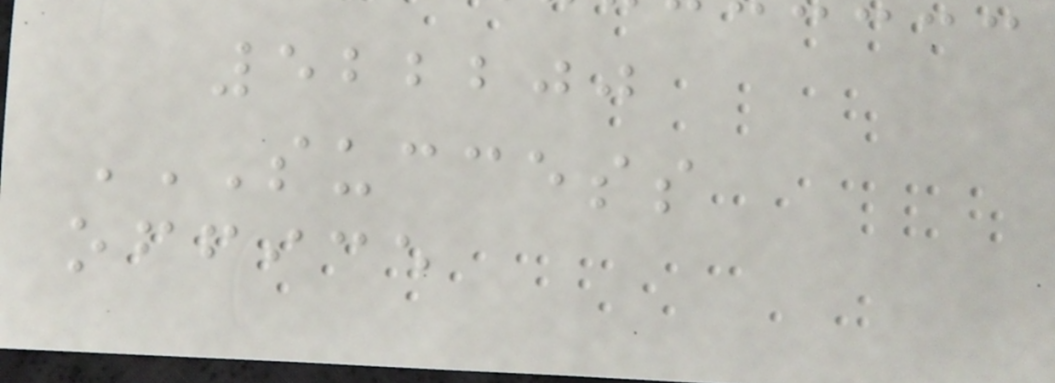522200
SUCCESS
OFFICE
